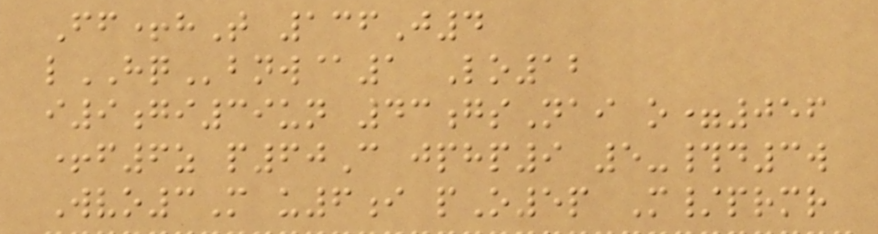Ff+hT 136J4
lHQbnw@1 Lo12
i9gi39un 43gsNai o=056
+f6z p60C jphp9 5-#d3w
Wvo3M u6i pO5p M/prmr
